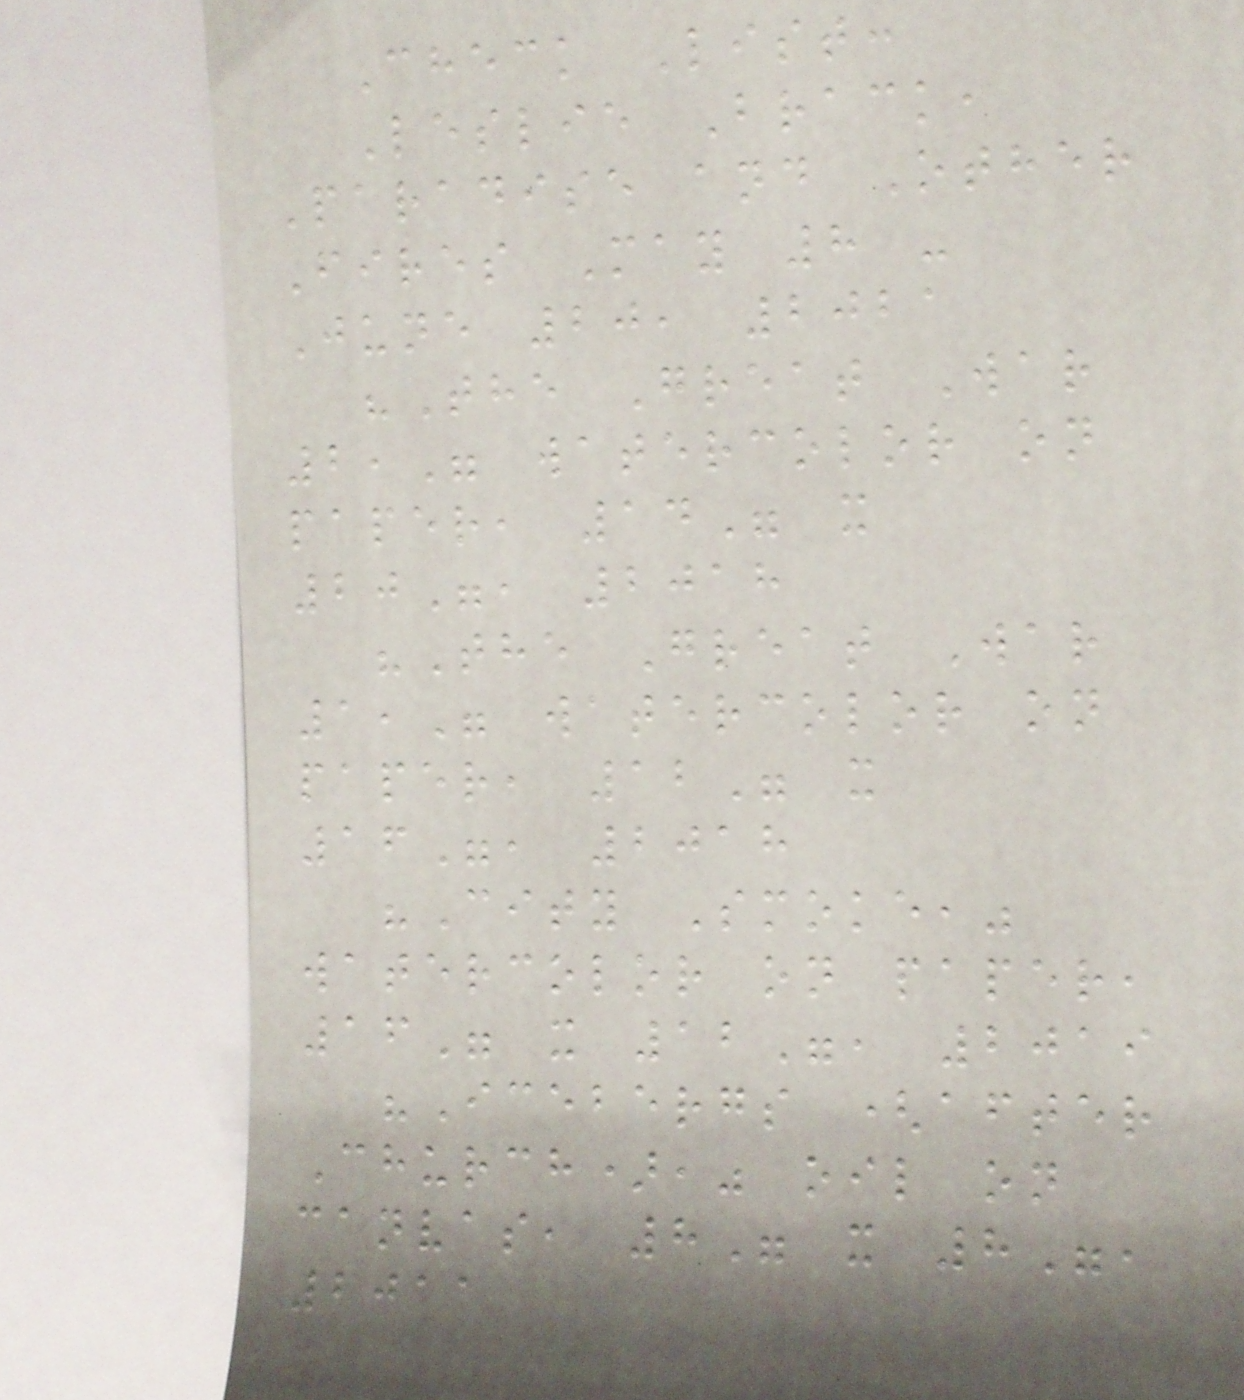Check List:
Leslie Brack,
Paradise and Other
Fires May 8 -
June 20, 2021
"The Great War
2," watercolor on
paper, 14" x
20", 2018
"The Great War
1," watercolor on
paper, 12" x
16", 2018
"City Smoke,"
watercolor on paper,
16" x 12", 2019
"Icebergs (after
Church)," oil on
canvas, 8" x 8",
2011
